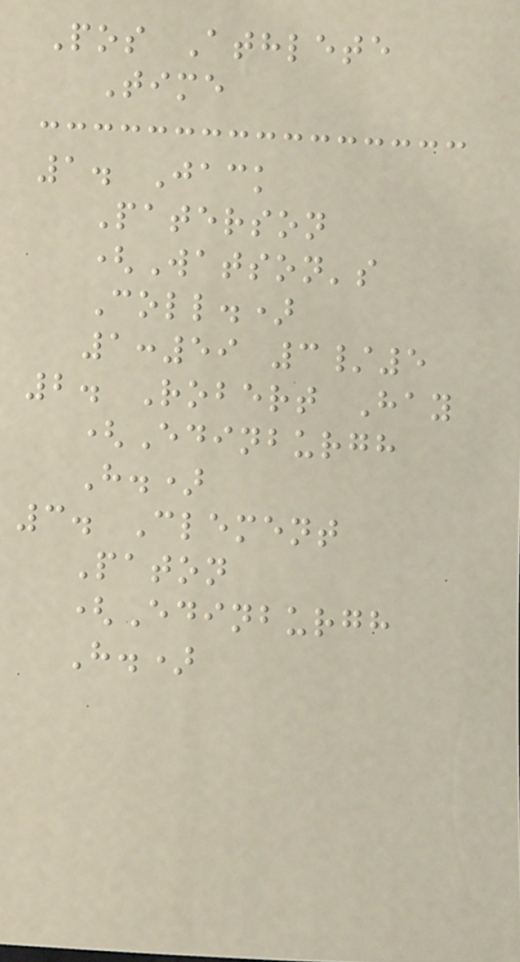Pos Athlete
Time
1. Jack
Paterson
(Watson's
Coll.)
1:59 3/5
2. Robert Hay
(Edinburgh
H.)
3. Clement
Paton
(Edinburgh
H.)
